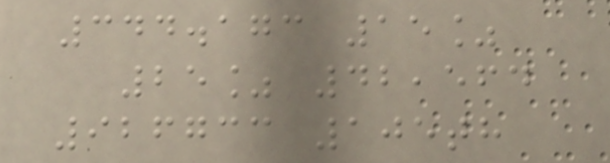344.173 15%
25% 42,564
926733 105th
